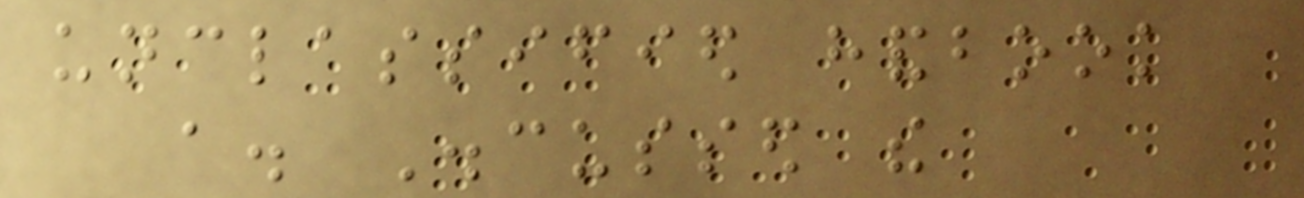unclassified handbook
a. Discussed the
